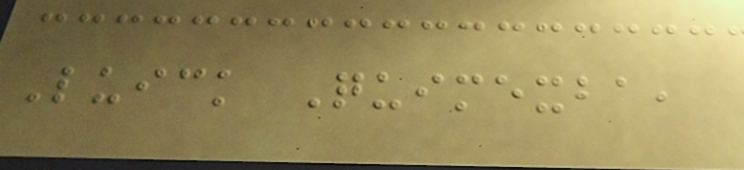Luick Quimexba,
